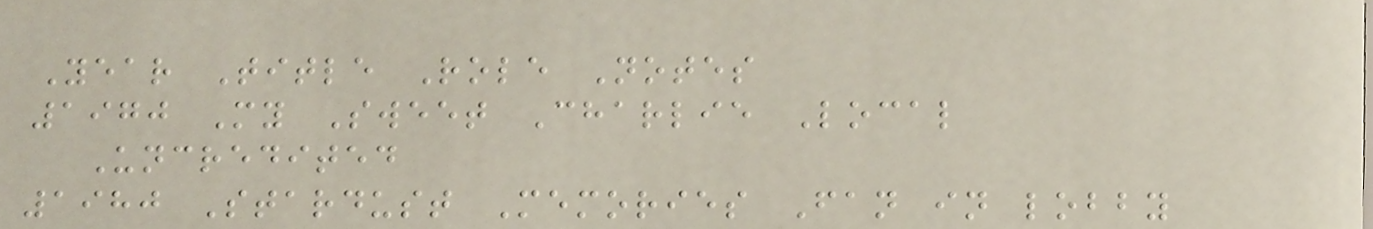Year Title Role Notes
1970 My Sweet Charlie Local
Uncredited
1980 Stardust Memories Fan in lobby
